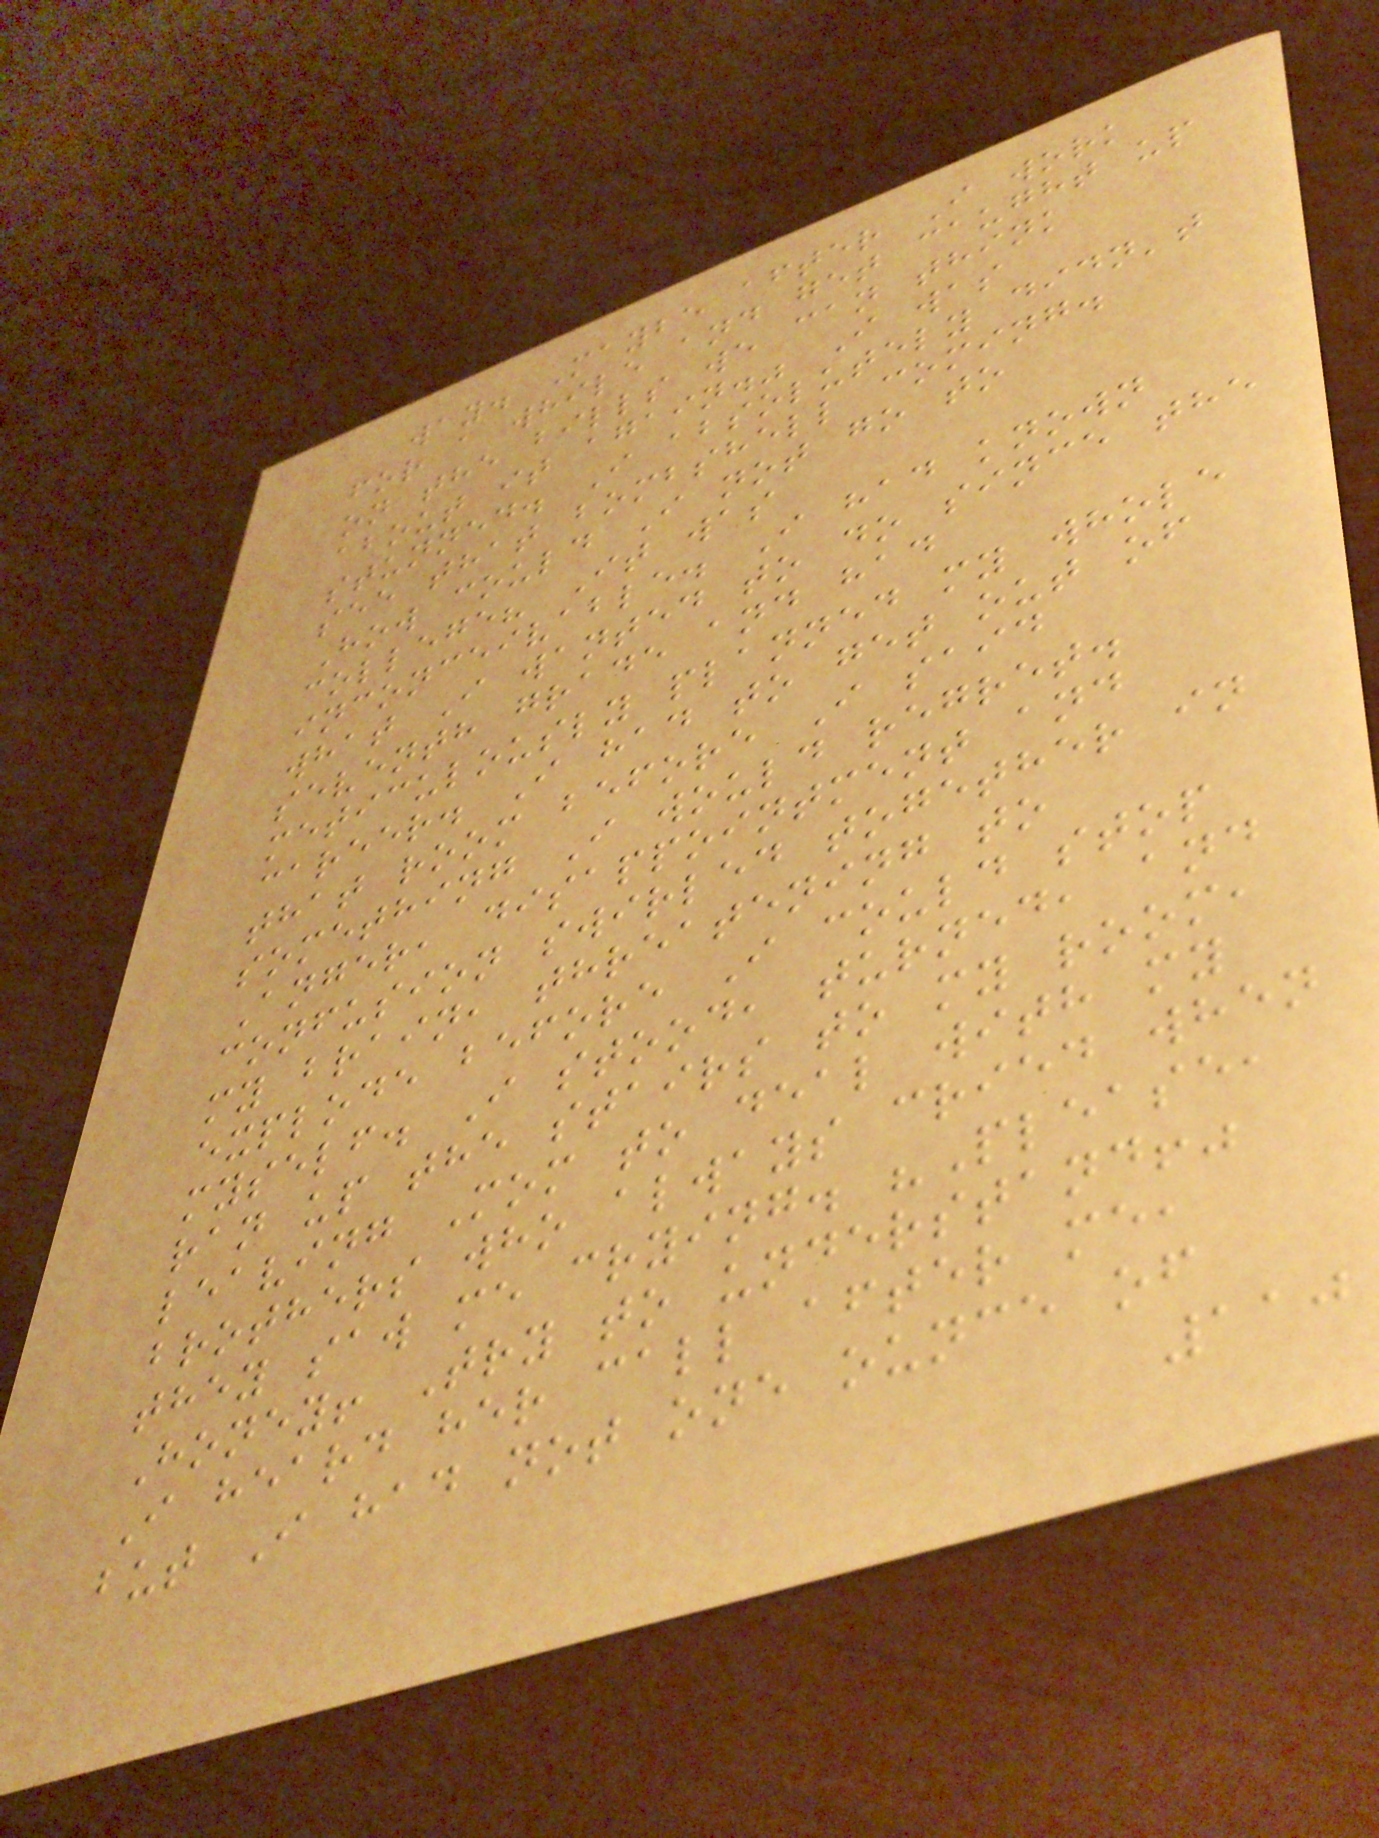way. Maybe after I work
for a while and get caught up
on the bills we can think
about it again." I was
stunned. I absolutely didn't
see that bombshell coming.
How could I not go to
college? It was
inconceivable. I had known
what I wanted to do since the
seventh grade and had
meticulously planned my whole
career. I had to get out of
that room before I said
something I would regret.
Anger, disappointment and
confusion swirled together in
my brain, threatening to
explode before I could stop
myself. I stood, turned, and
ran up the stairs to my room,
leaving Mom to deal with my
brothers who always cried when
they saw me crying. "Please,
Honey! Try to understand!"
I heard her call after me,
but I had not one ounce of
110
